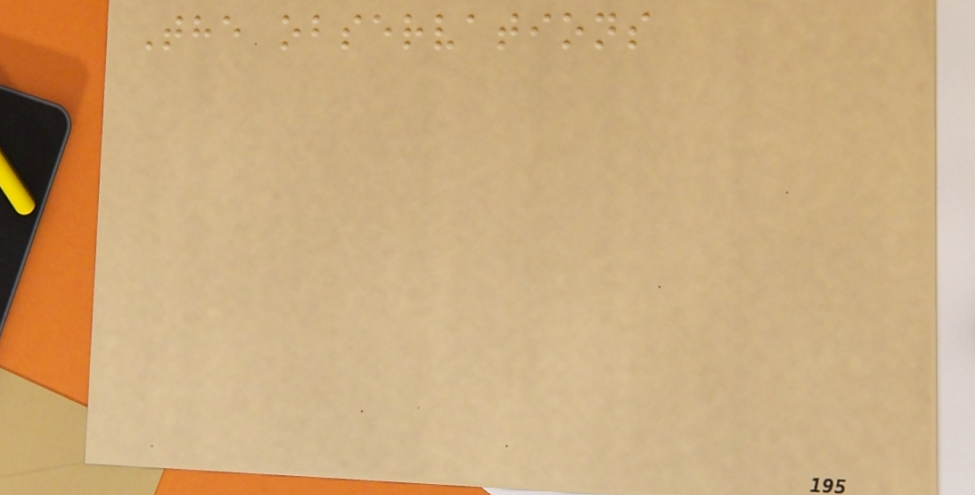The observations
